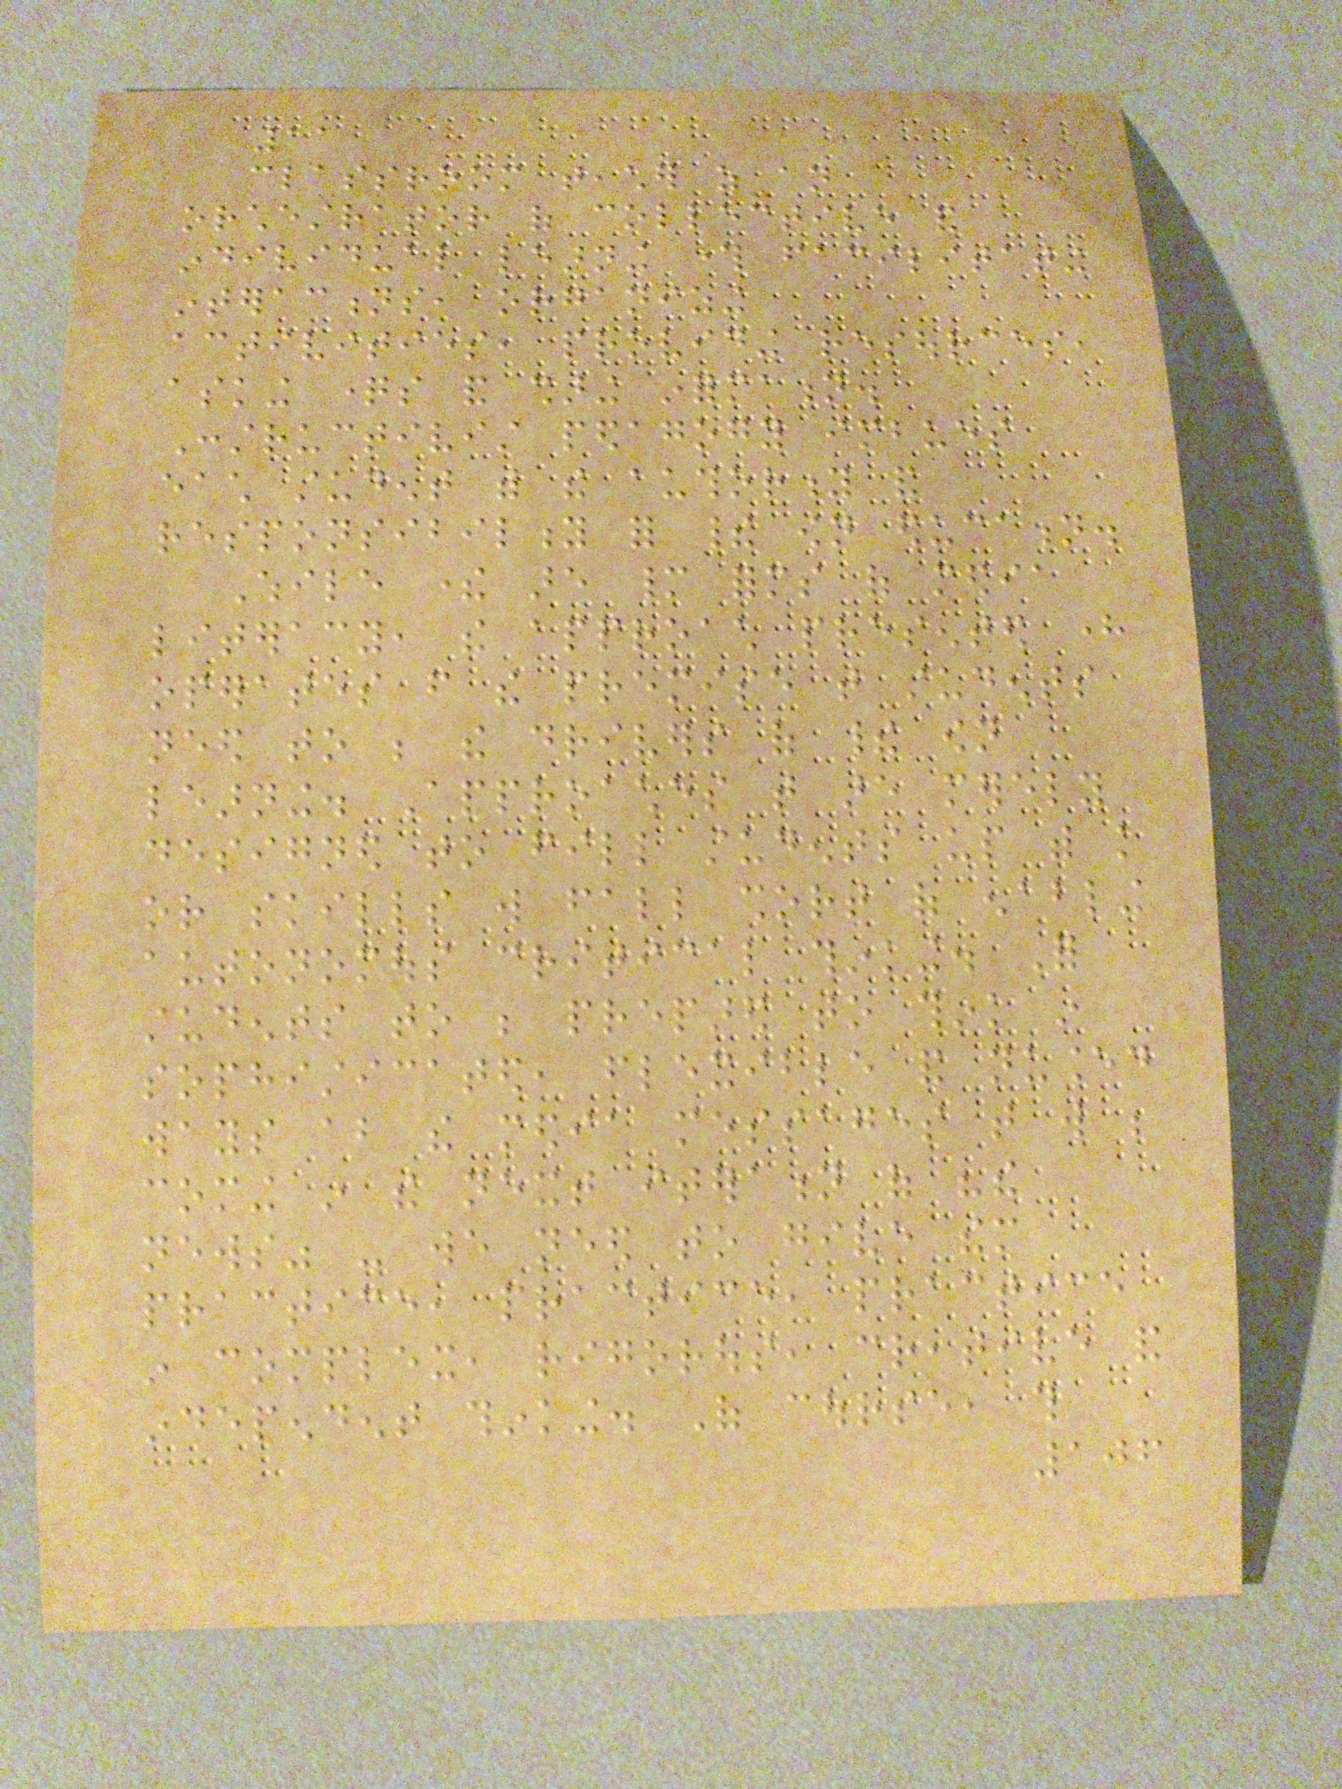11
classroom teacher as an
orchestrator of collective and
individual learning through facilitating
interactions, organizing
activities, providing resources,
asking questions and sharing information.
Constructivist pedagogy imbues
each student with the authority and
responsibility for their own education.
While there are many forms of media
literacy, the approach presented here
operates from the premise that students
need to be the drivers of their own
learning. Approaches that are merely
designed to fill students up with knowledge
or skills will fall short of enabling
autonomous critical thinking. For
students to be prepared to think in
sophisticated, flexible and nuanced
ways about the media messages that will be
coming in the next iteration of "the
news" - we need to give them
practice, practice, practice
in complex, rigorous, creative and
independent thinking. Of course, this
106
